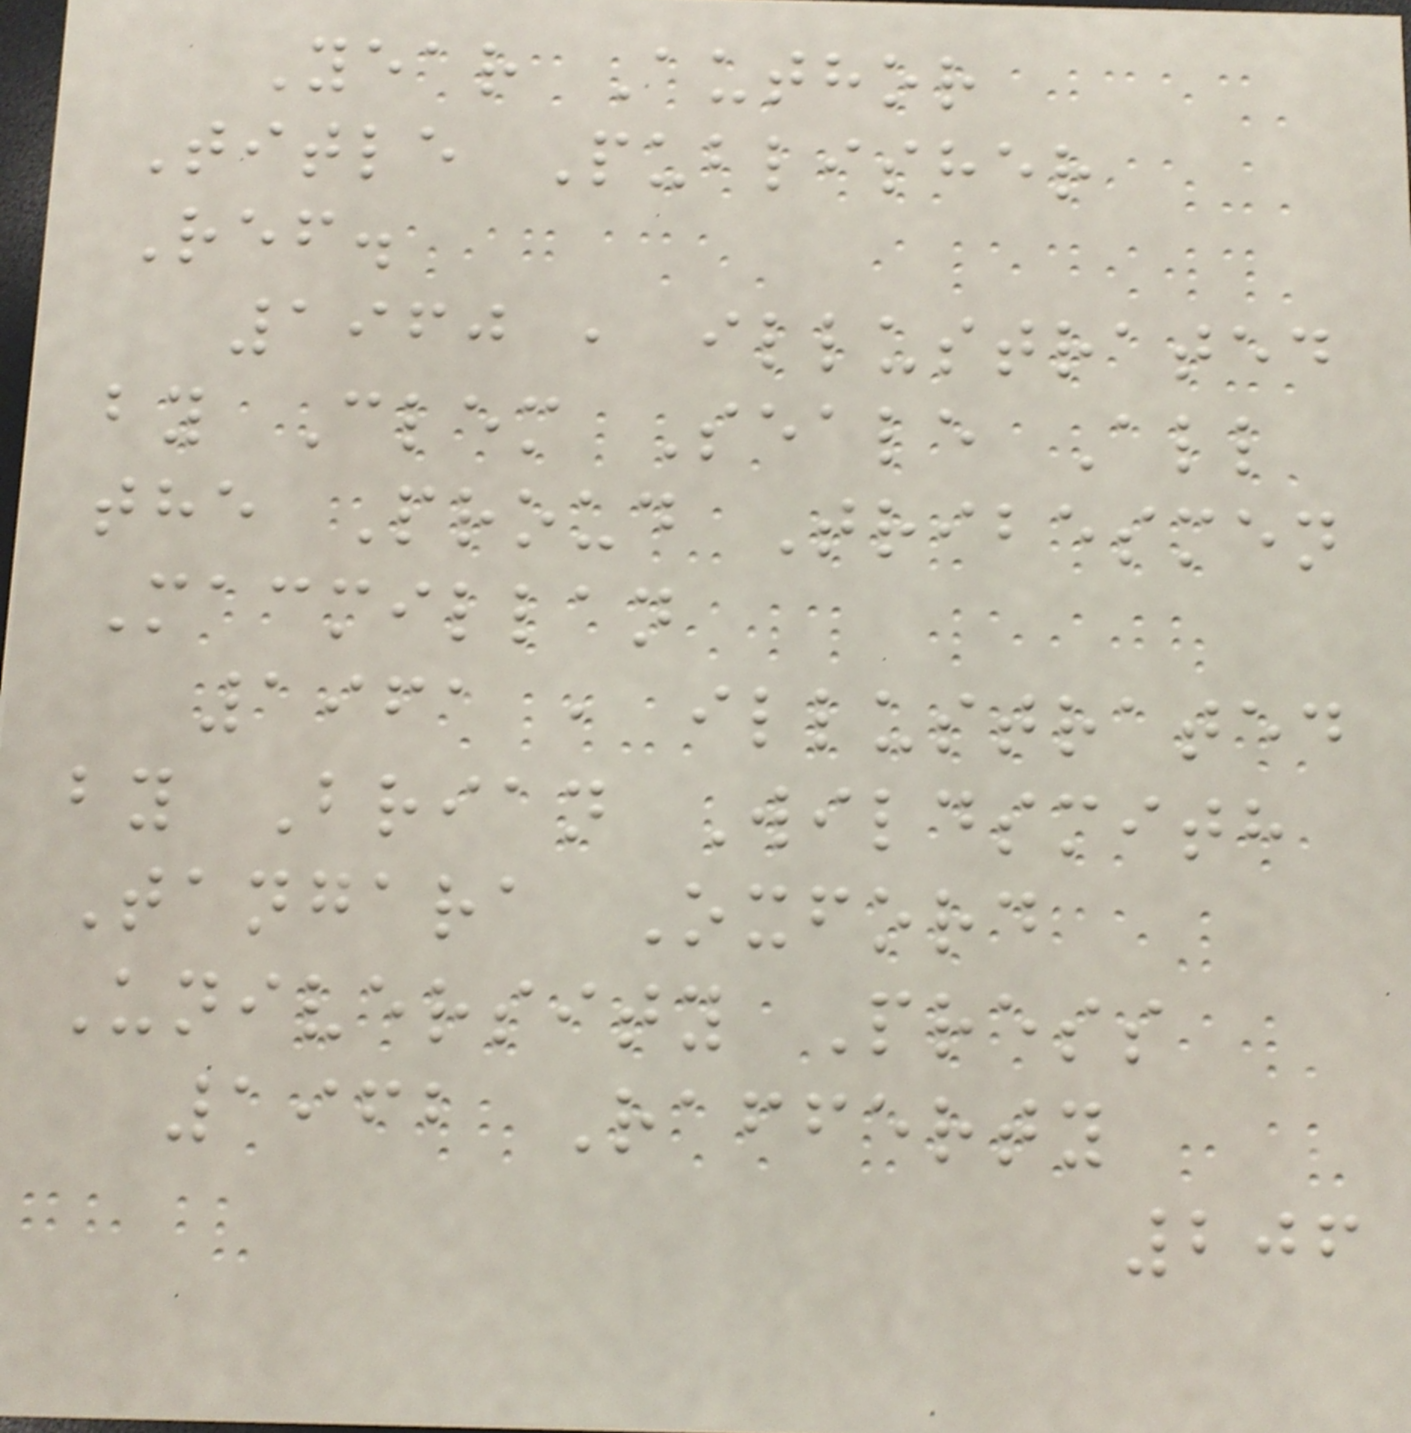Year Author
Title Publisher
Ref.
1960 , illustrated
by Clem Seale All
the Proud Tribesmen
Macmillan
1961 , illustrated
by Brian Wildsmith
Tangara Oxford
University Press
1962 Rafferty
206
